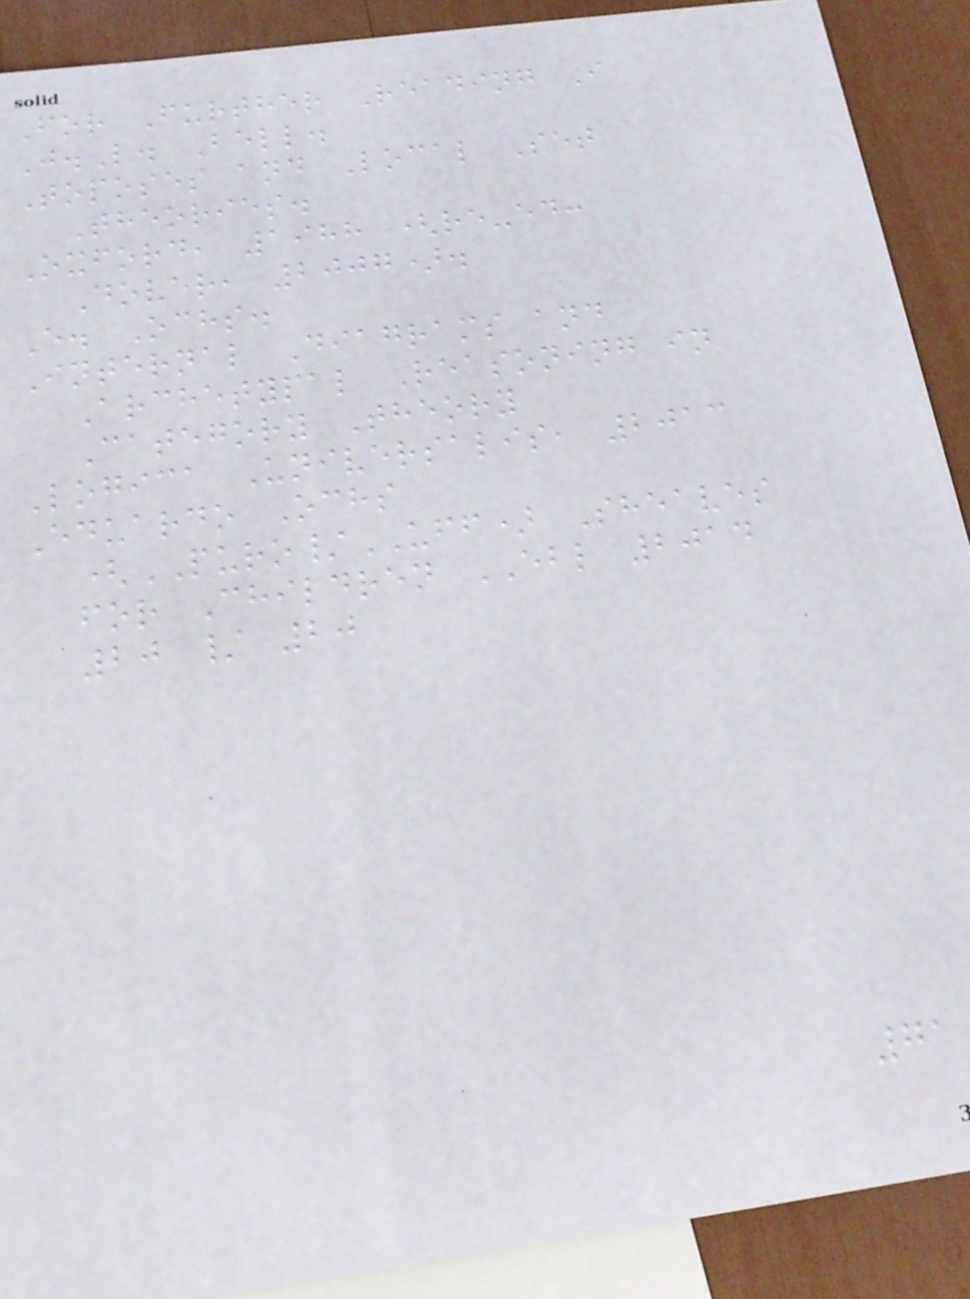For Further Reading I
J.L. Bell.
Toposes and Local Set
Theories.
Oxford, 1988 (re-ed:
Dover, 2007).
E. Ochs.
Internal Diagrams and
Archetypal Reasoning in
Category Theory
Logica Universalis, 2013
Eduardo Ochs
(PURO/UFF) Sheaves
for Children EBL 2014
20 / 20
71
